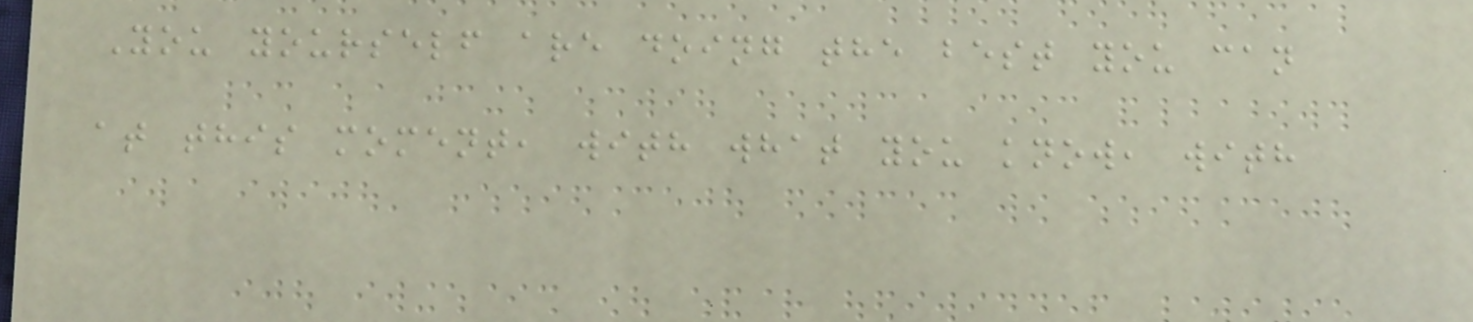You yourself are doing the best you can
at this moment, with what you know, with
